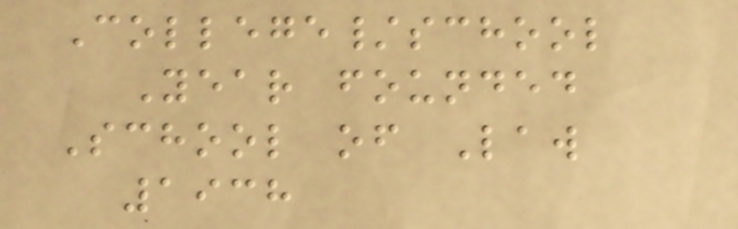College/school
Year founded
School of Law
1938
